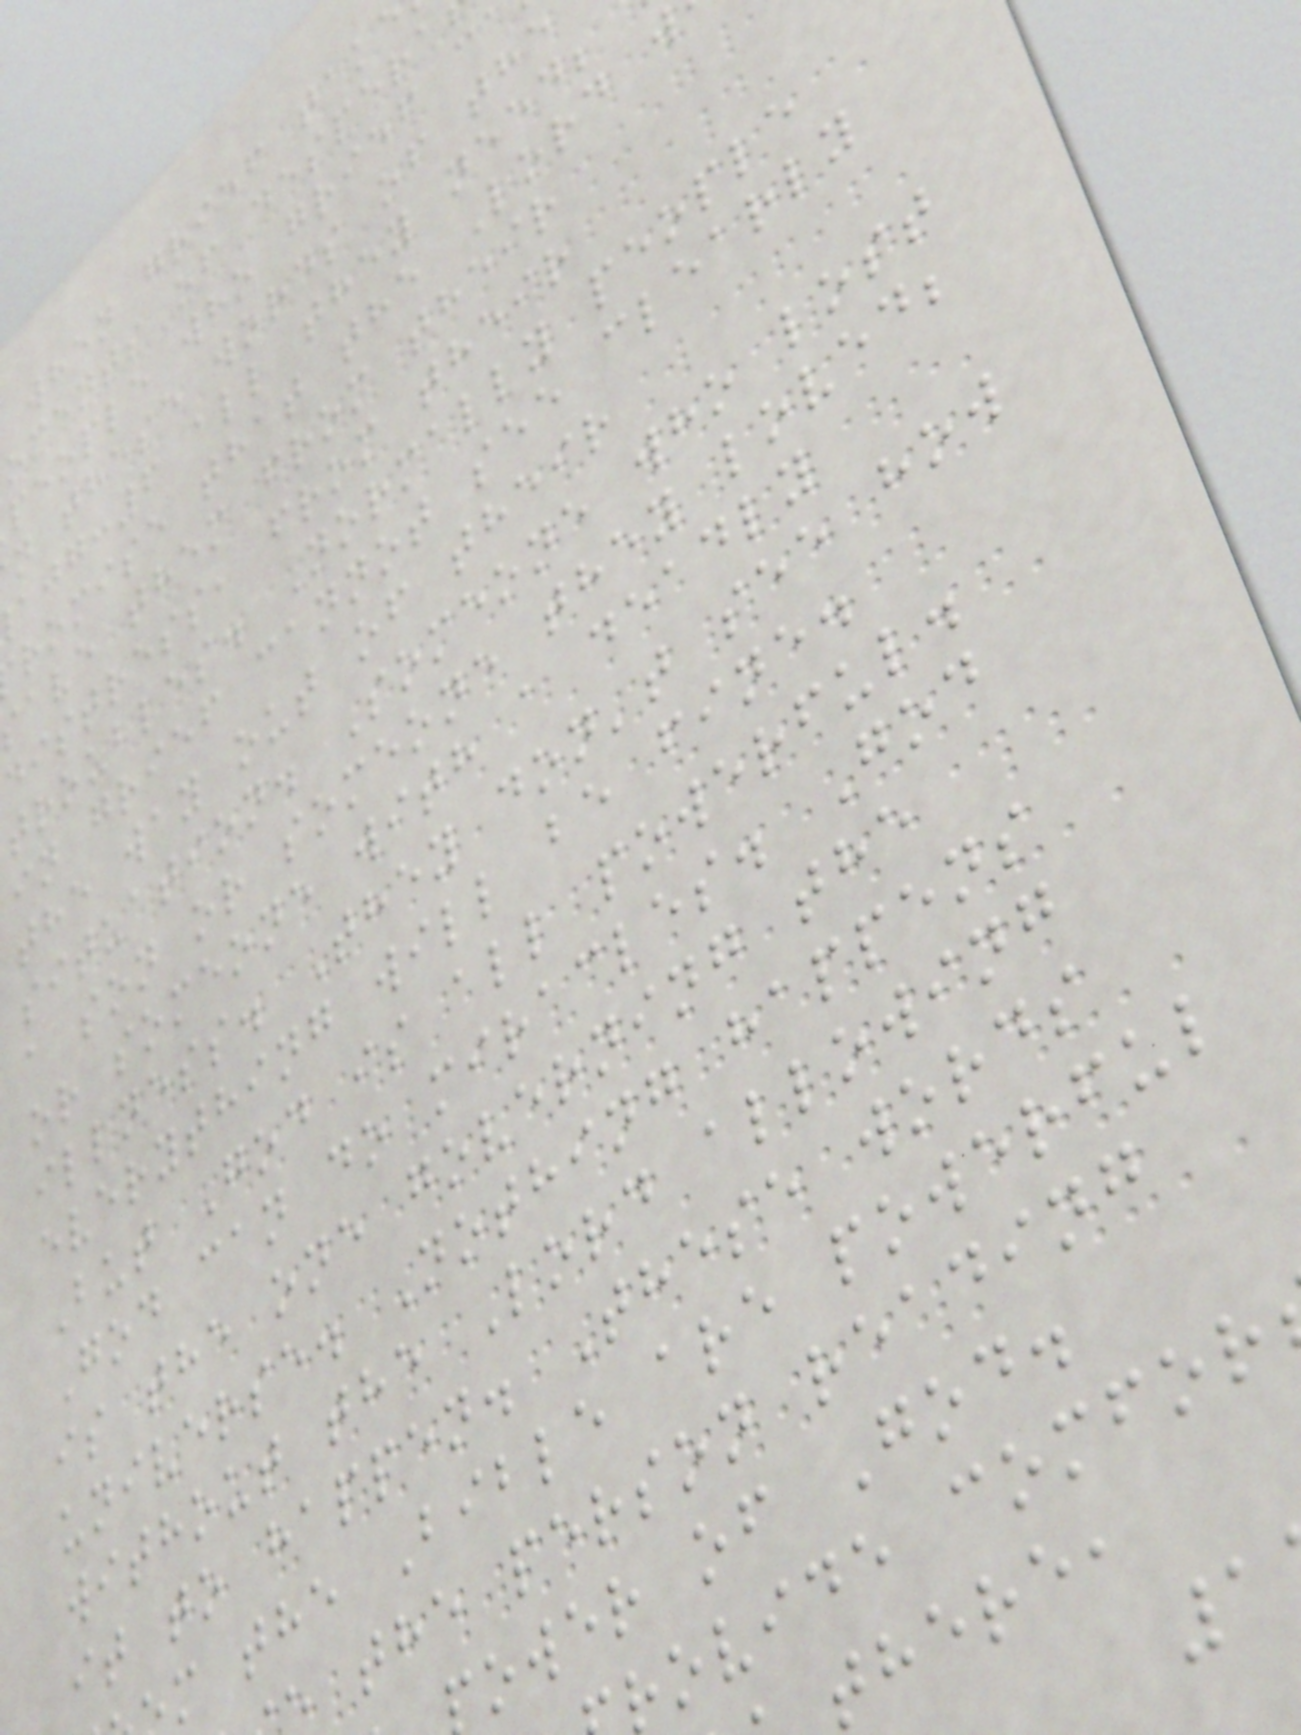when grief tak
oments of despera
people who grief c
n these words of the
:6 all they need;
romise that the Lord w
save them from their
distress, from their
troubles. Normally people
in grief cannot see clearly
the way out of their
situation. Someone who lost
a son or someone they loved;
or someone with a deadly
illness. They don't see how
everything will be fine.
But God is all powerful.
God can do miracles. God
is the one governing the
universe. Nothing happens
without the Lord allowing
it to happen. These words
m the Bible are powerful
the person reading
ower of God.
rovide comfor
there,
